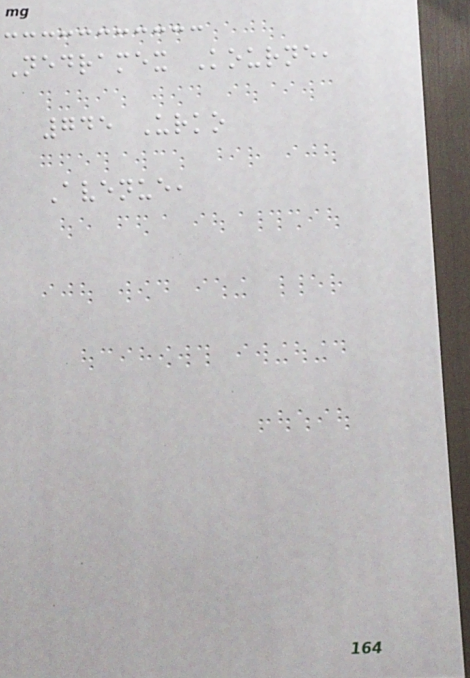Nedramex Kourne,
745 Urko
Avenue,
